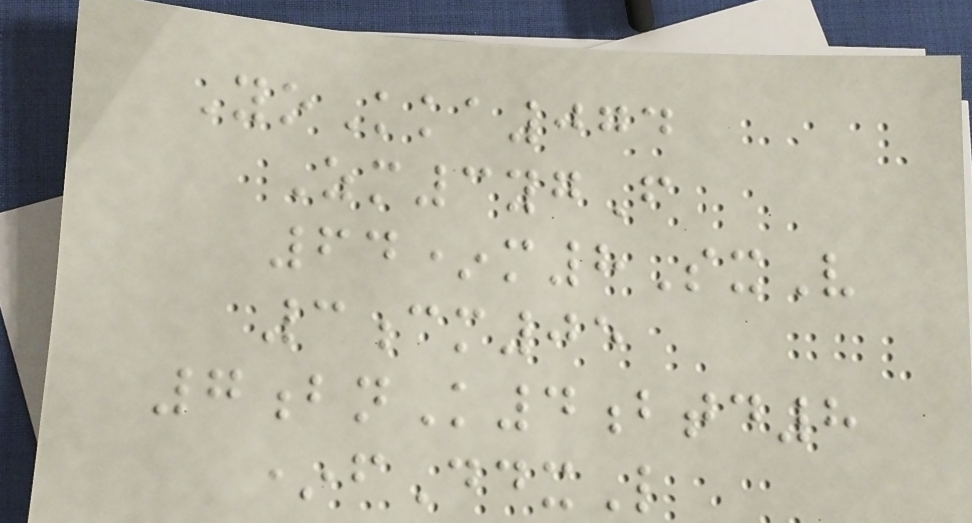YoKka074
Zm3ygF
64*m8SxV
3cm05
7bnK4btd8
*fDdxL
